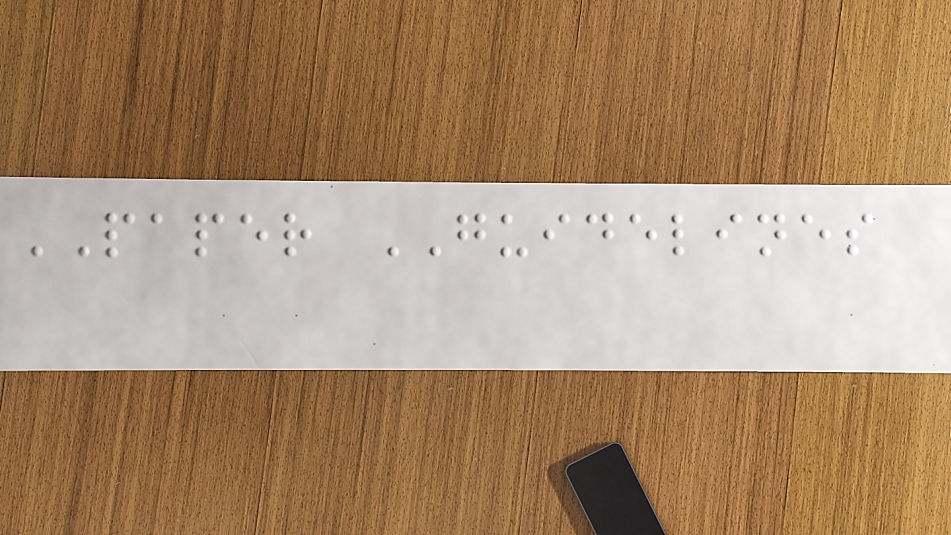PAPER GUIDELINES
